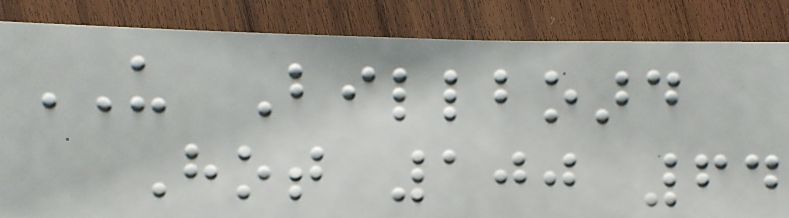US Billboard
Hot 100 64
